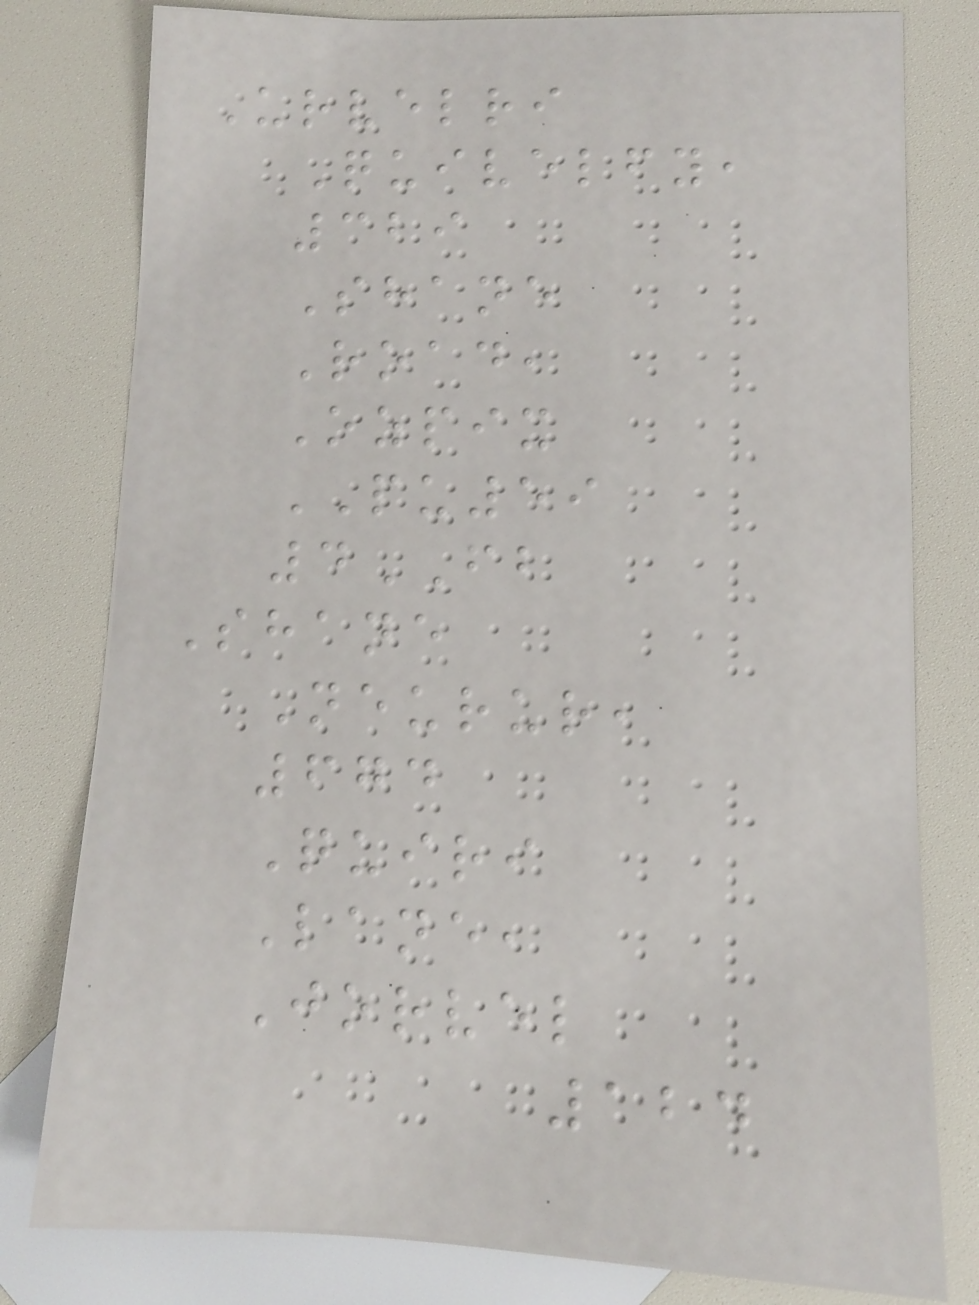Urvelri
Quivelfy,
329
Shane
Road,
Ozpix
PU59
4FB
Shane
Neurur,
674
Quiri
Lane,
Jorvel
124
